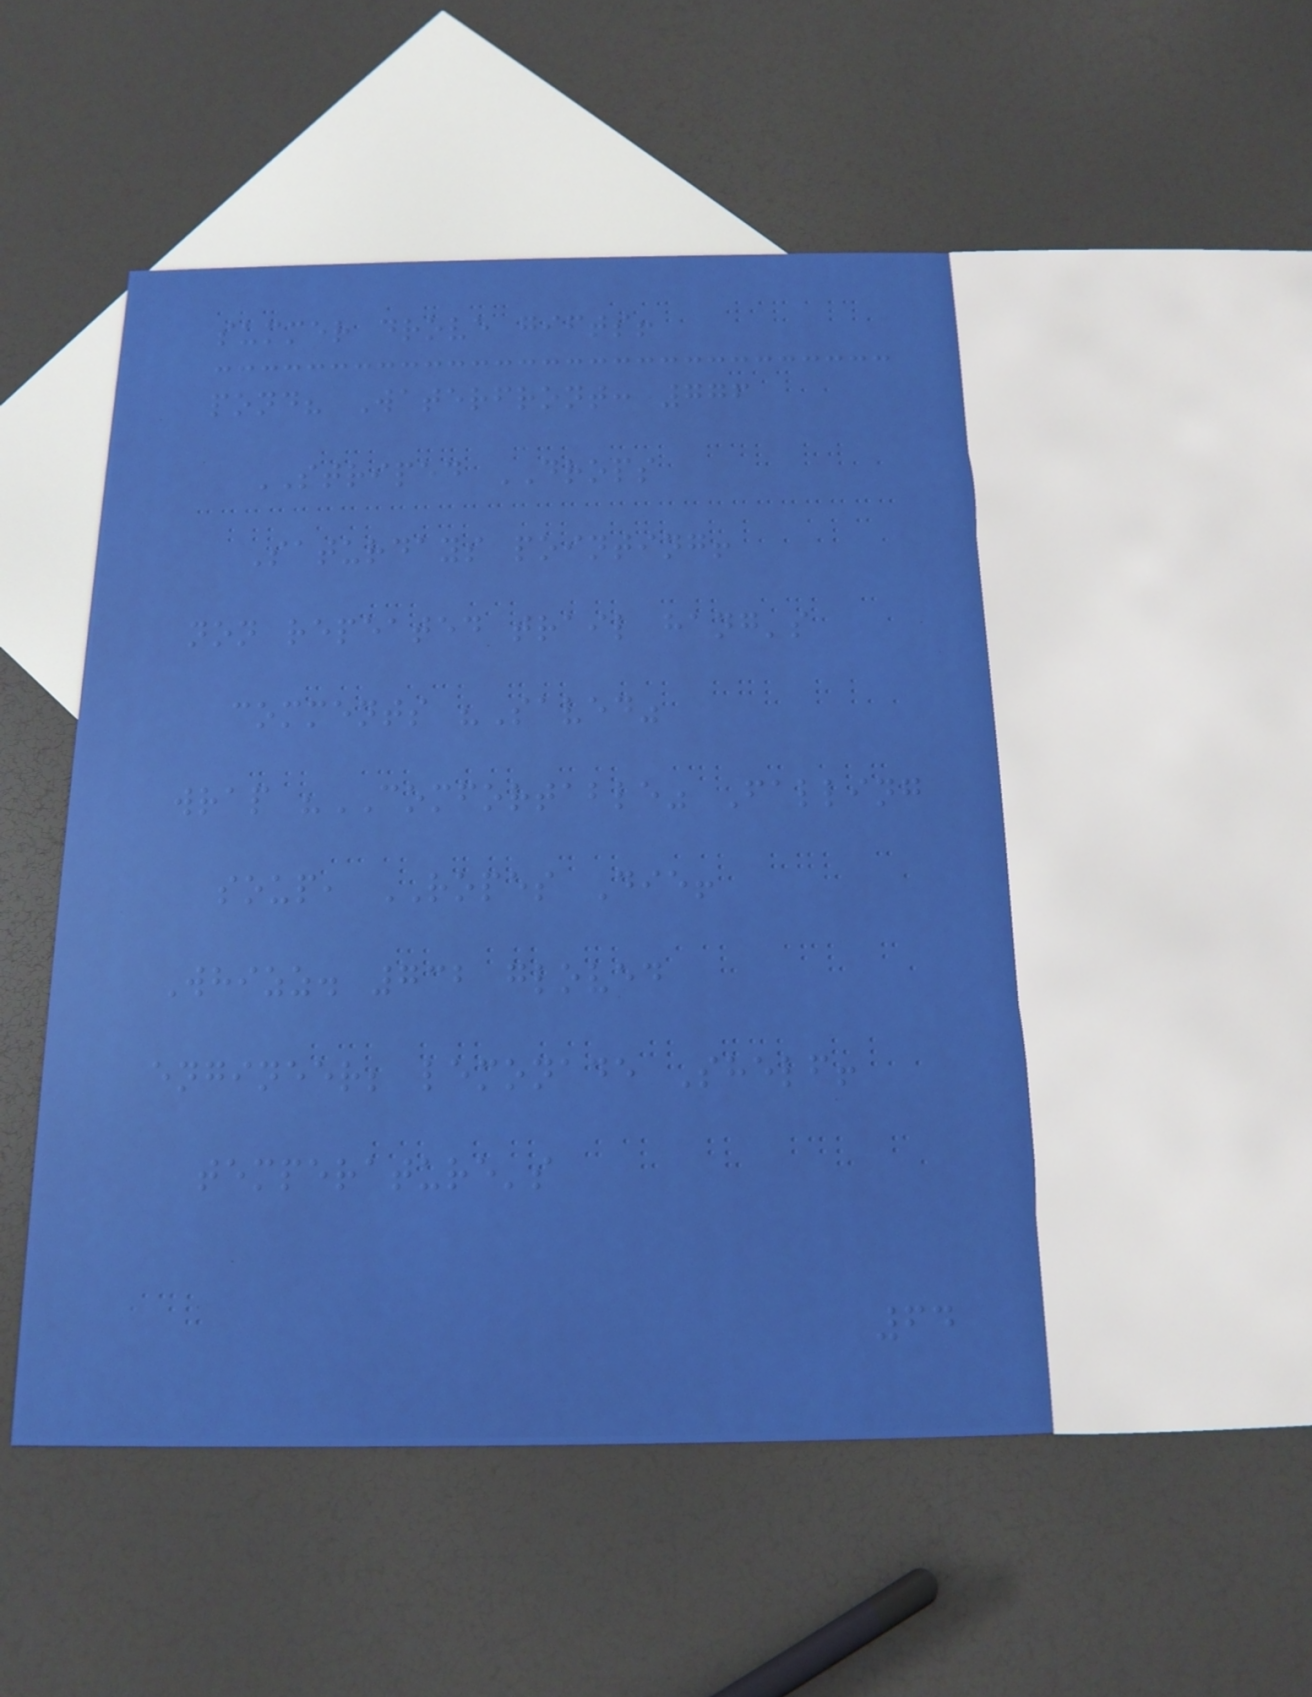summer drove gifts!
pond? Waterfront: 776
STRIPED DROPS
Saturdays pointing!
non repeated trail hang's
comments "Saved"
wrap "COMFORTABLE" Falling
soup, ROPES Die!
Whizz. 732 gloved
engineer; lemonade Shelf!
temperature's
64
